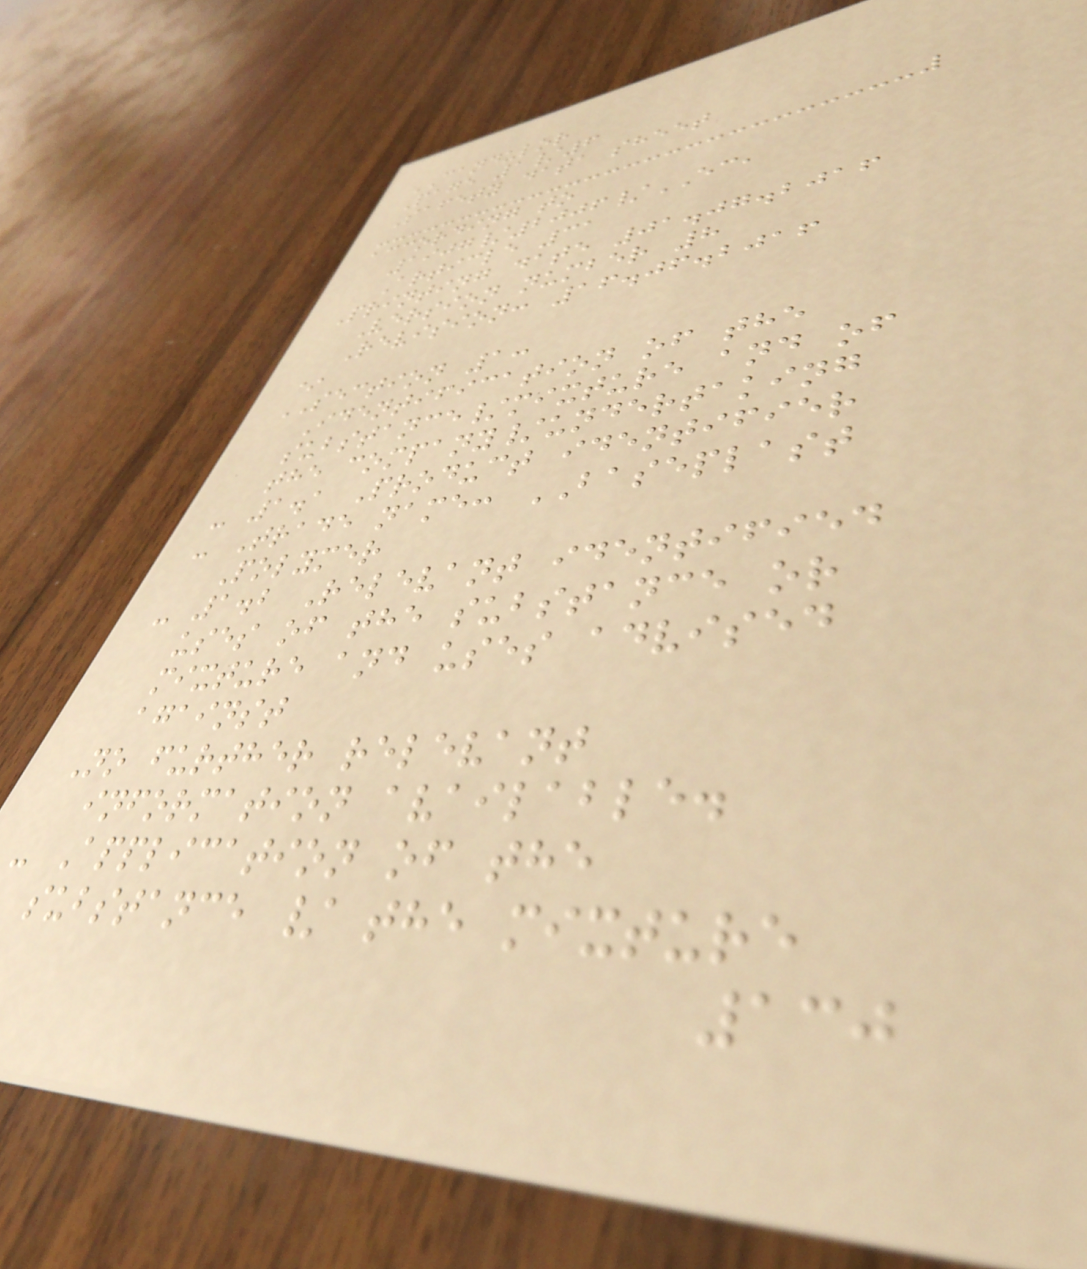CANDULOR
Page 1/6
Safety data sheet
according to
1907/2006/EC,
Article 31
Printing date 01.07.2016
Version number 8
Revision: 16.06.2016
*
SECTION 1:
Identification of the
substance/mixture and of
the company/undertaking
- 1.1 Product identifier
- Trade name: BASEPLAST
Polymer
- 1.2 Relevant identified
uses of the substance or
mixture and uses advised
against
No further relevant
information available.
- Application of the
substance / the mixture
130
